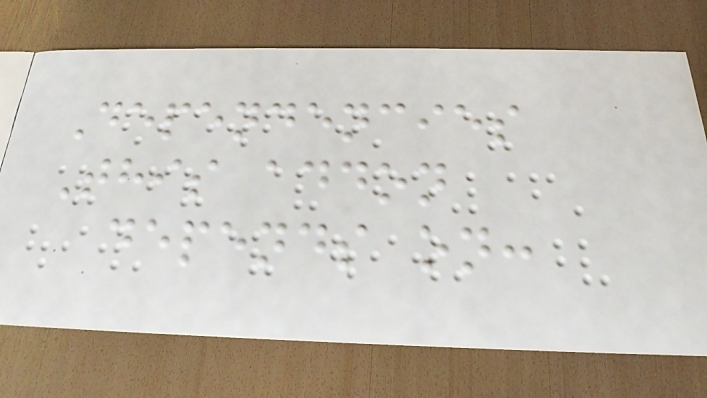Dependencies
This addon
depends on:
